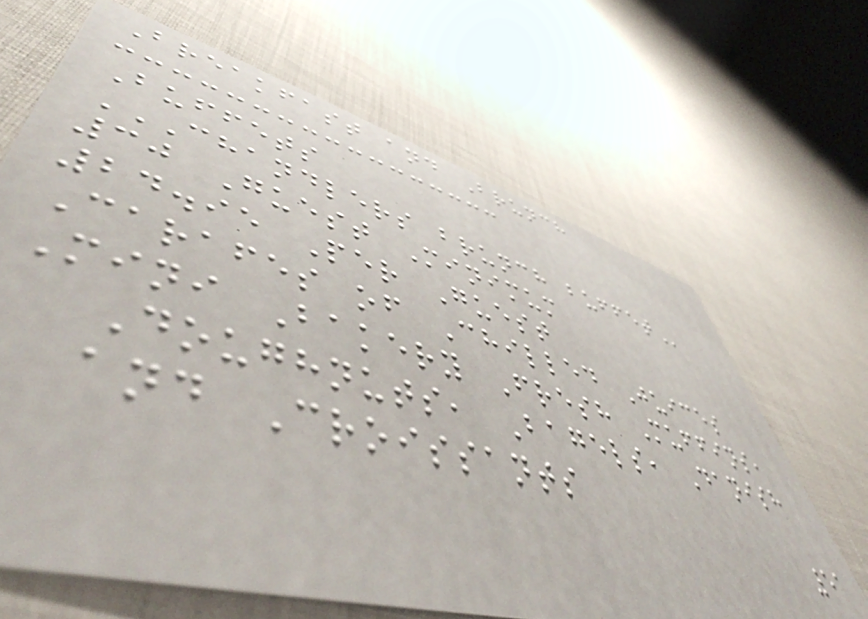Breakfast and Brunch
Buffets
CHANDLERS BRUNCH BUFFET
30 Guest Minimum
24.95 Per Guest
Carafes of Chilled Juices
Mini Bakery Fresh Muffins,
Doughnuts, Bagels, Danish
and Croissants
51
